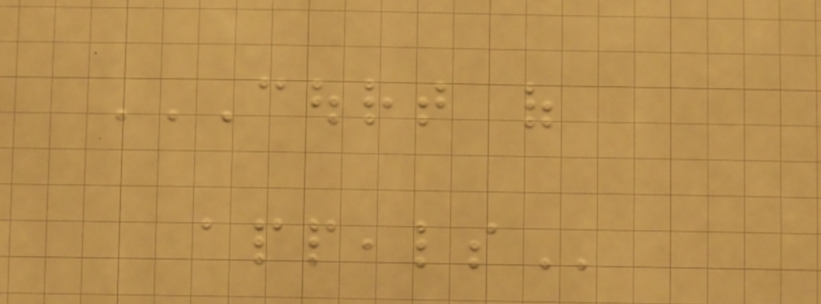COURT OF
APPEALS
